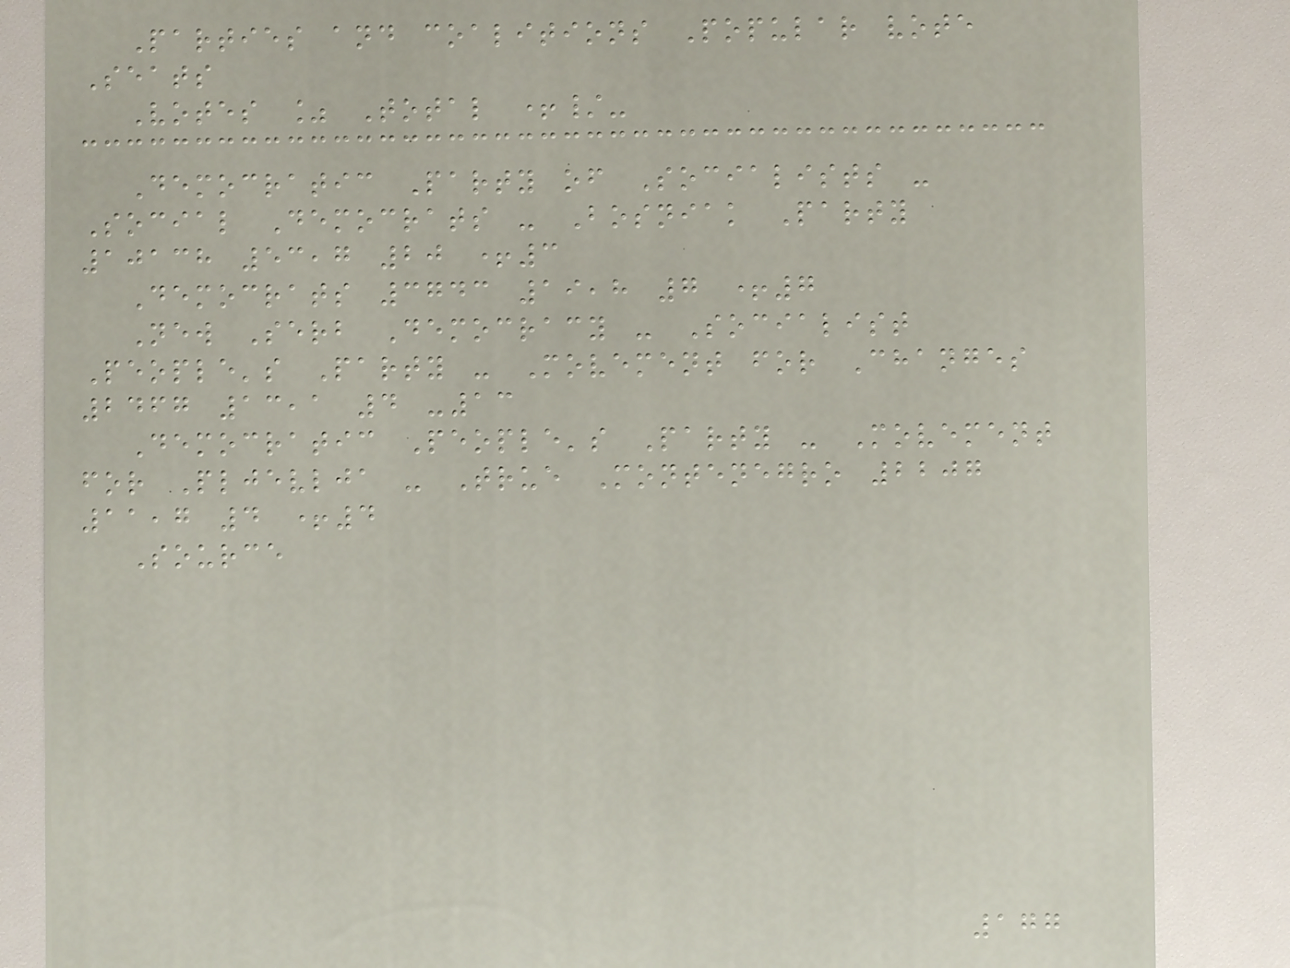Parties and coalitions Popular vote
Seats
Votes % Total +/-
Democratic Party of Socialists -
Social Democrats - Bosniak Party
10138 53,7 20 +3
Democrats 3743 19,8 7 +7
New Serb Democracy - Socialist
People's Party - Movement for Changes
2467 13,1 4 -13
Democratic People's Party - Movement
for Pljevlja - True Montenegro 2207
11,7 4 +4
Source
177
